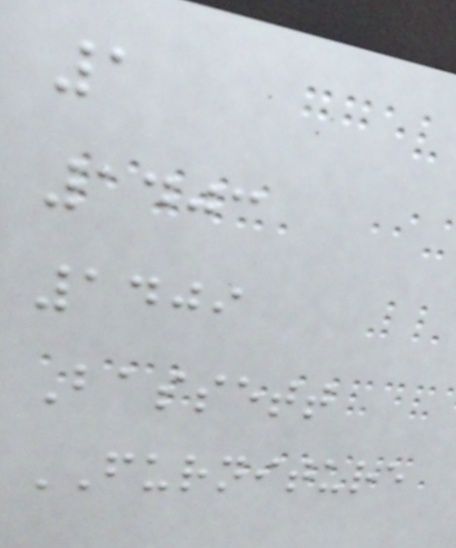1
1403
1409
Bassett
FURNITURE
